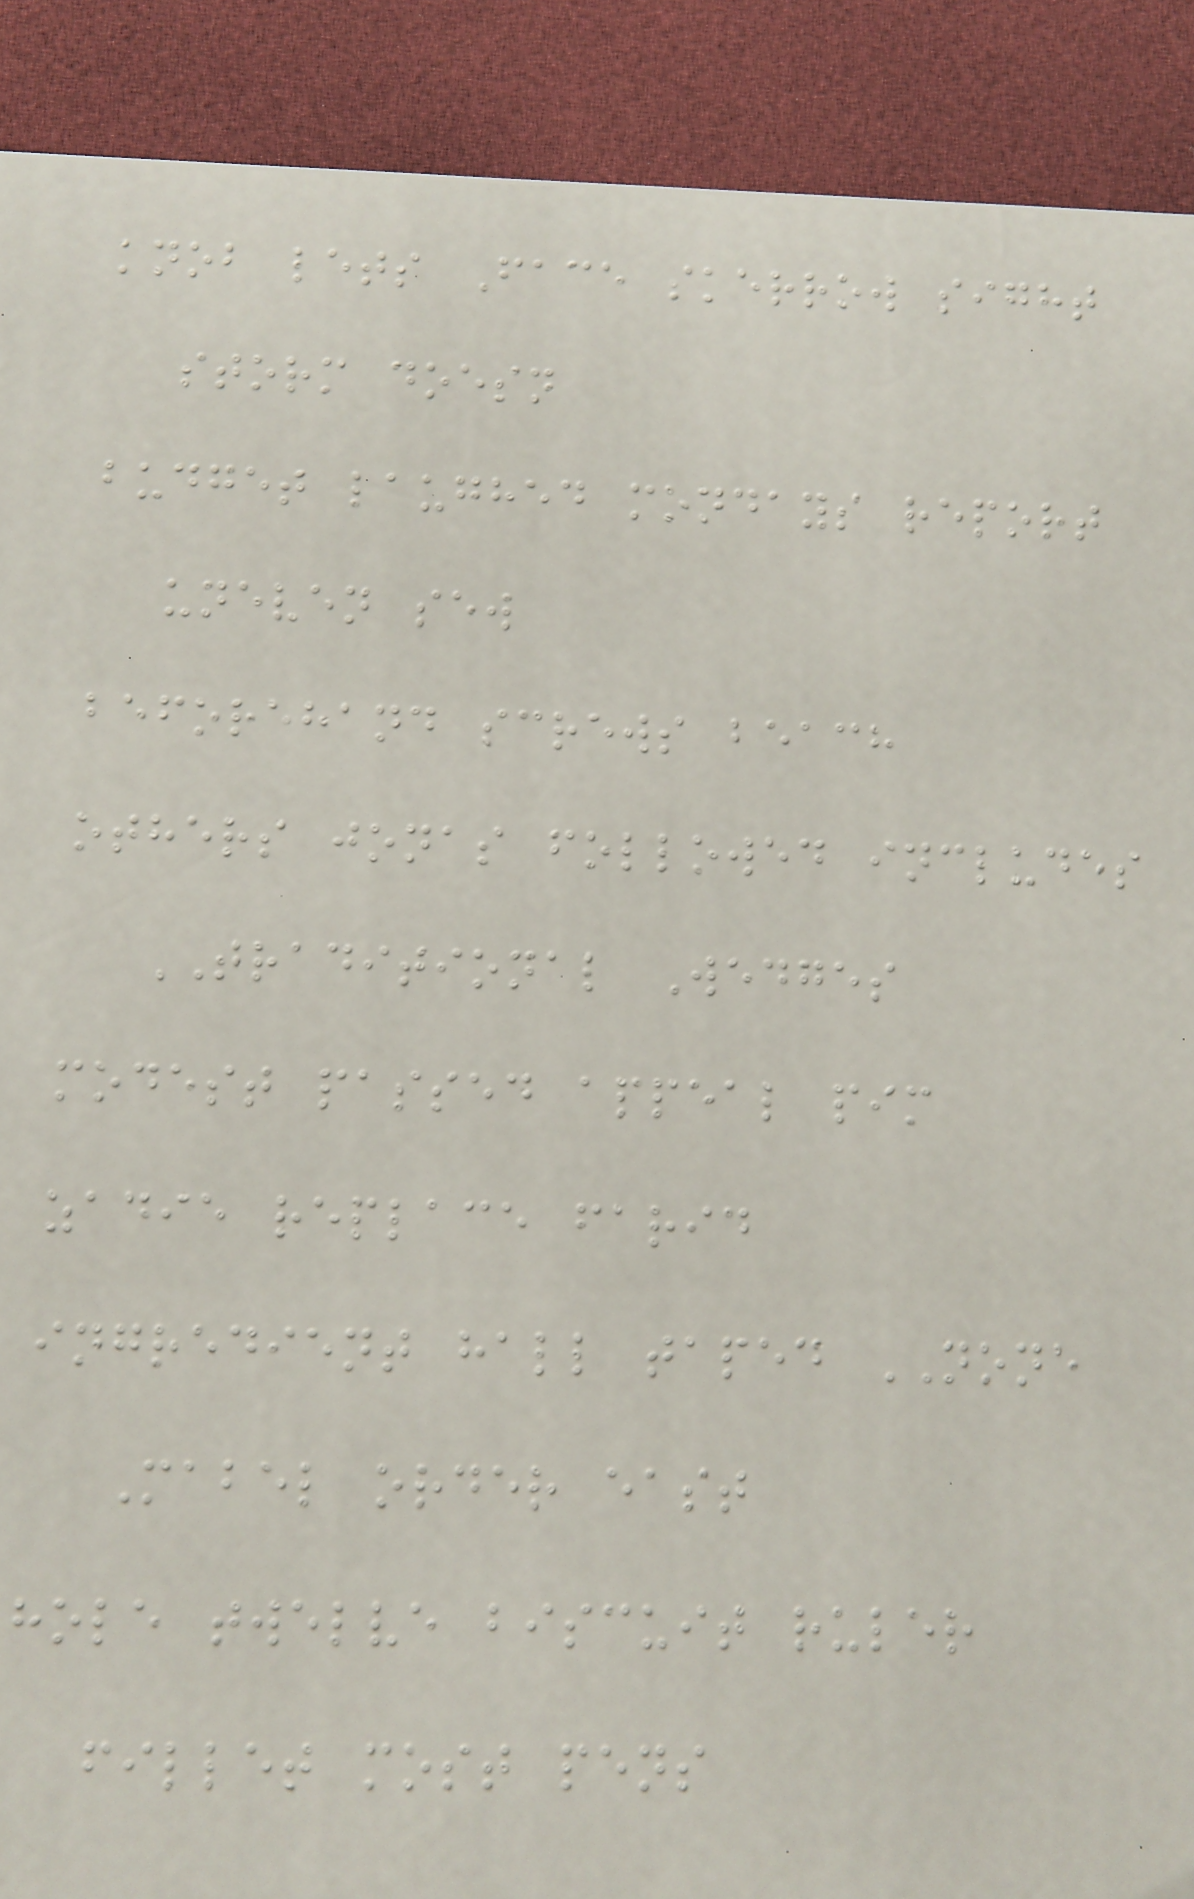knob lets Face skerrow sight
storm doesn
budget laughed mondays report
uneven sew
beforehand screws beach
others jonas followed includes
TRADITIONAL Wedges
modest passed appeal pim
zadie replace farid
ingredient hall taped NONE
Mabel order east
hole twelve biscuit ruler
fillet most pens
